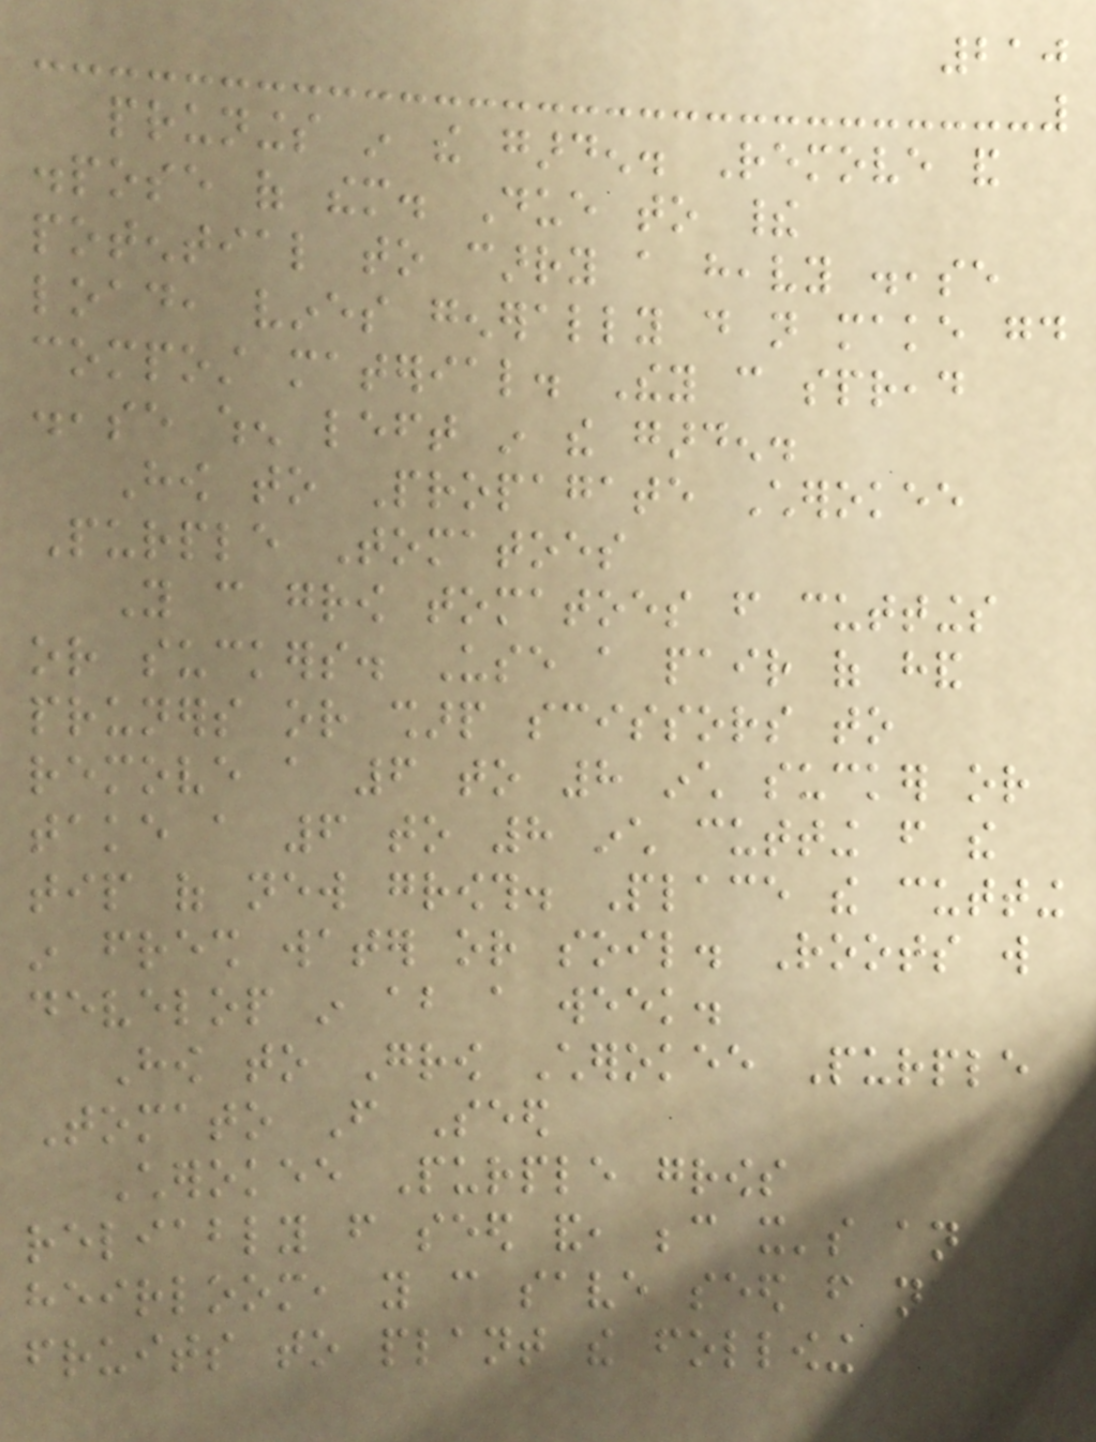210
prunings in the garden. Remove and
dispose of them. Due to their
potential to carry a heavy disease
load, vines generally do not make good
compost material. They can spread
disease when left in the garden.
How to Propagate Cherokee
Purple Tomatoes
You can grow tomatoes from cuttings
or suckers. Use a pair of hand
pruners or sharp scissors to
remove a 6 to 8 inch sucker or
take a 6 to 8 inch cutting from the
tip of new growth. Place the cutting
in fresh water or soil. Roots will
develop in about a week.
How to Grow Cherokee Purple
Tomato From Seed
Cherokee Purple grows
reliably from seed and, because it's an
heirloom, you can save seed from your own
fruits to plant the following year.
